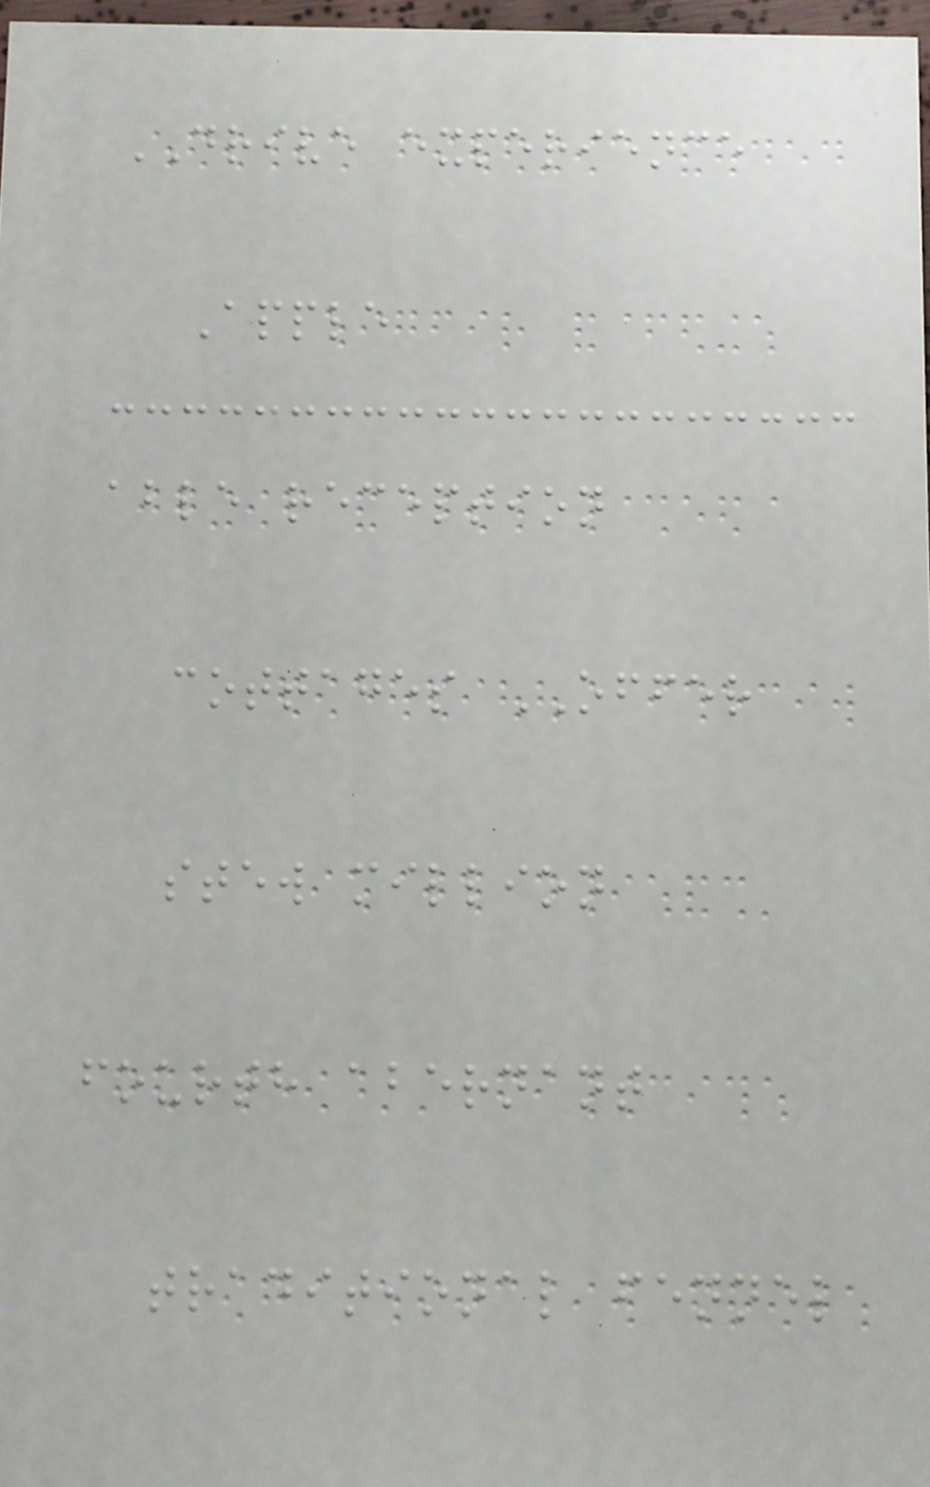DRIVE experience
Apple
able reception
cottages OFFER
stew million
fourth abernant
traditional fennel
